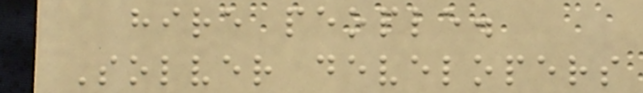hire people.
Solver developers
